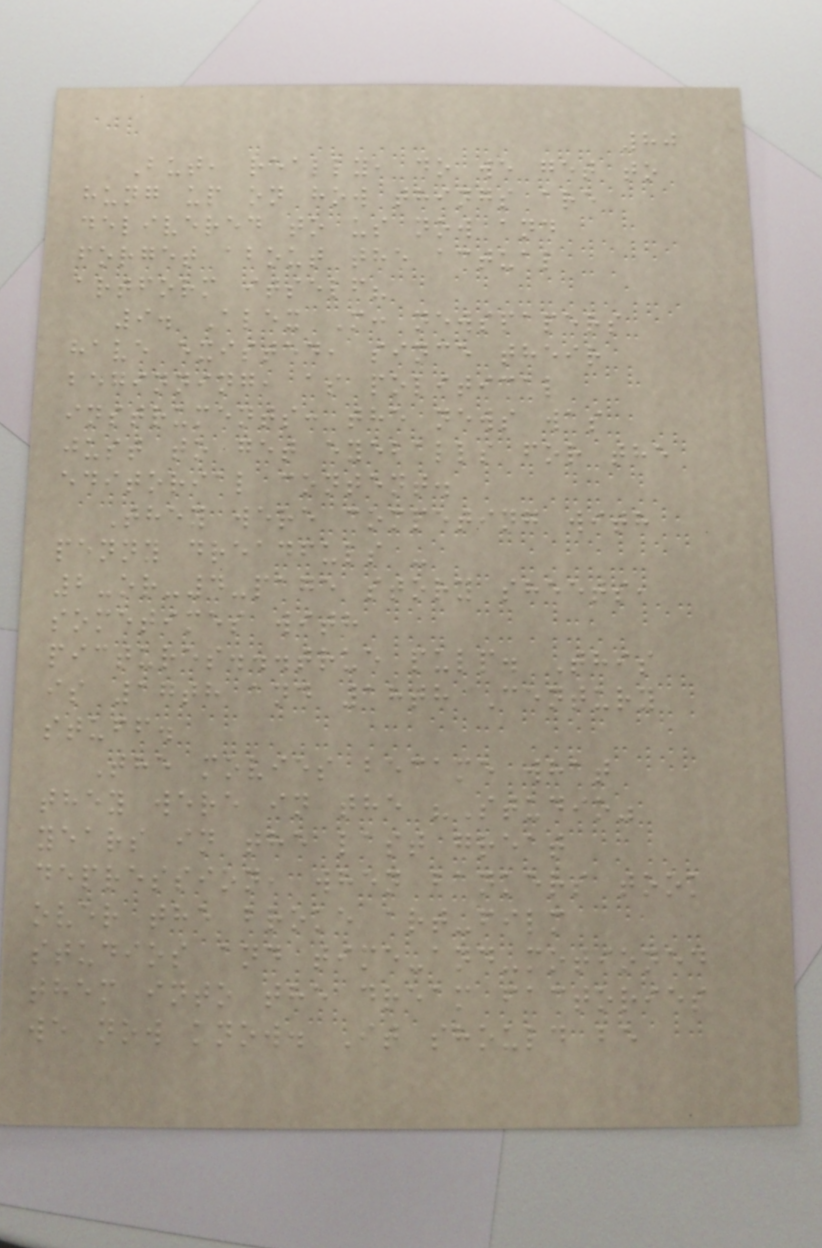80
But, really, do we get to
hung up on how things are
delivered to us now and
forget about the actual
artform itself?
9. Alex M: newspapers
have existed, since their
beginning, as political
instruments: the news was
just to get eyeballs for the
editorial content.
They were competing with
penny dreadfuls -
2-or-4-page story sheets,
sometimes with
pictures...true pulp. This
is 17th and 18th Century
stuff.
The movies became what
they were in the "Studio"
years in the last great
depression, when bankers took
over the broke art-film
studios and time-and-motioned
them into the dream factories
we now know. It should be
